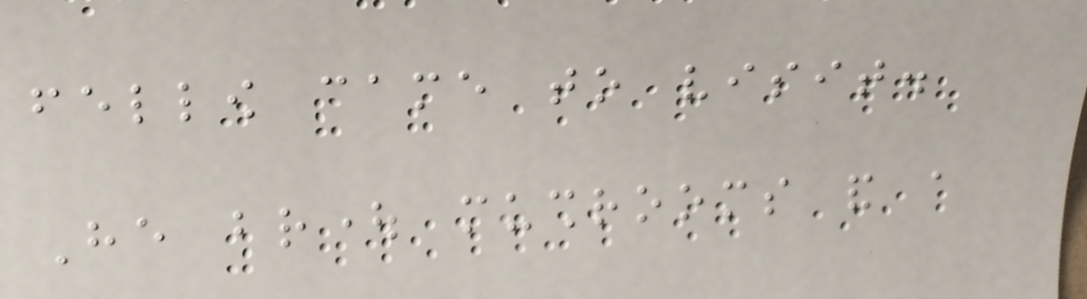fellow came to visit.
He brought mushrooms and a
